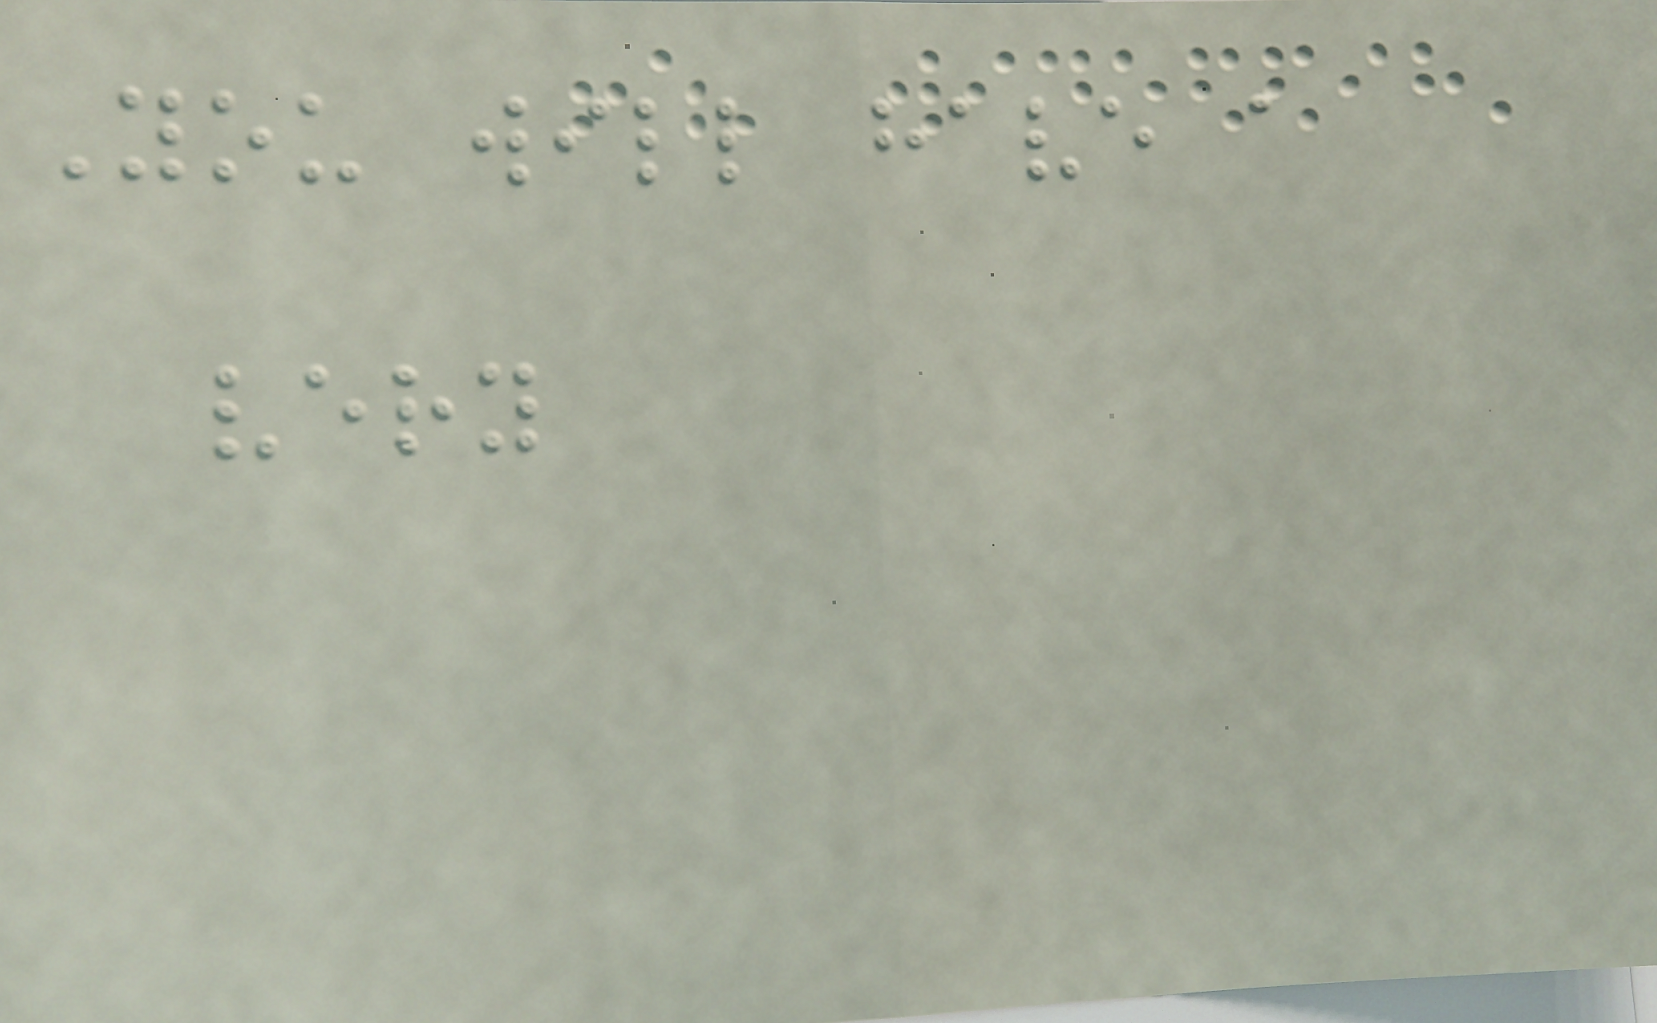You will have a
very
